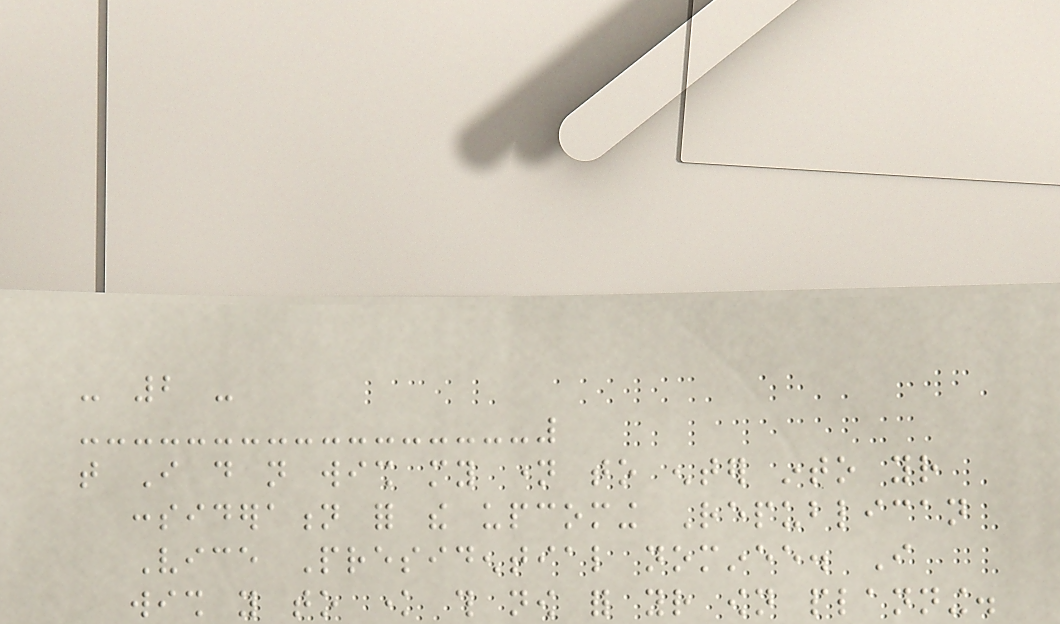- 2 -
that I do not wish my name to enter into your
consideration for the upcoming Republican
Vice Presidential nominee. I
wish you to know this now for your own planning.
